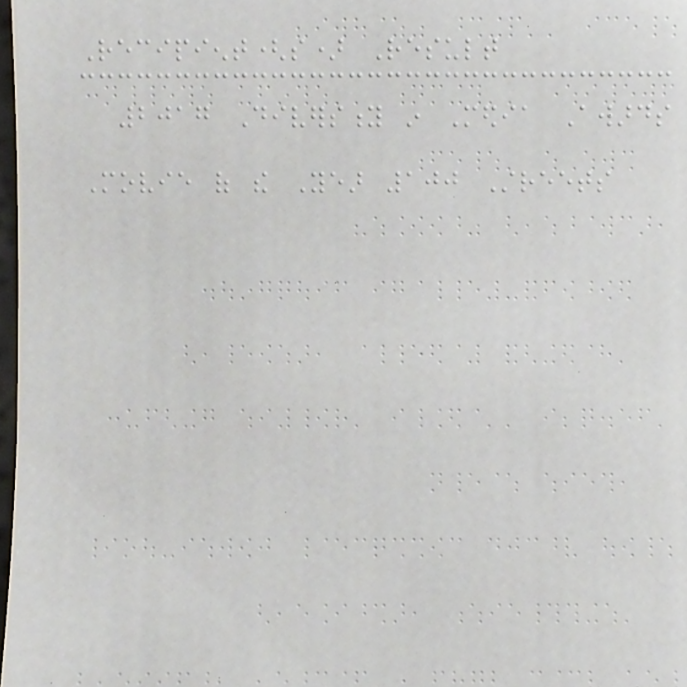Recipient(s) Result
2017 Diversity in Media Awards
Movie of the Year 100 Streets
